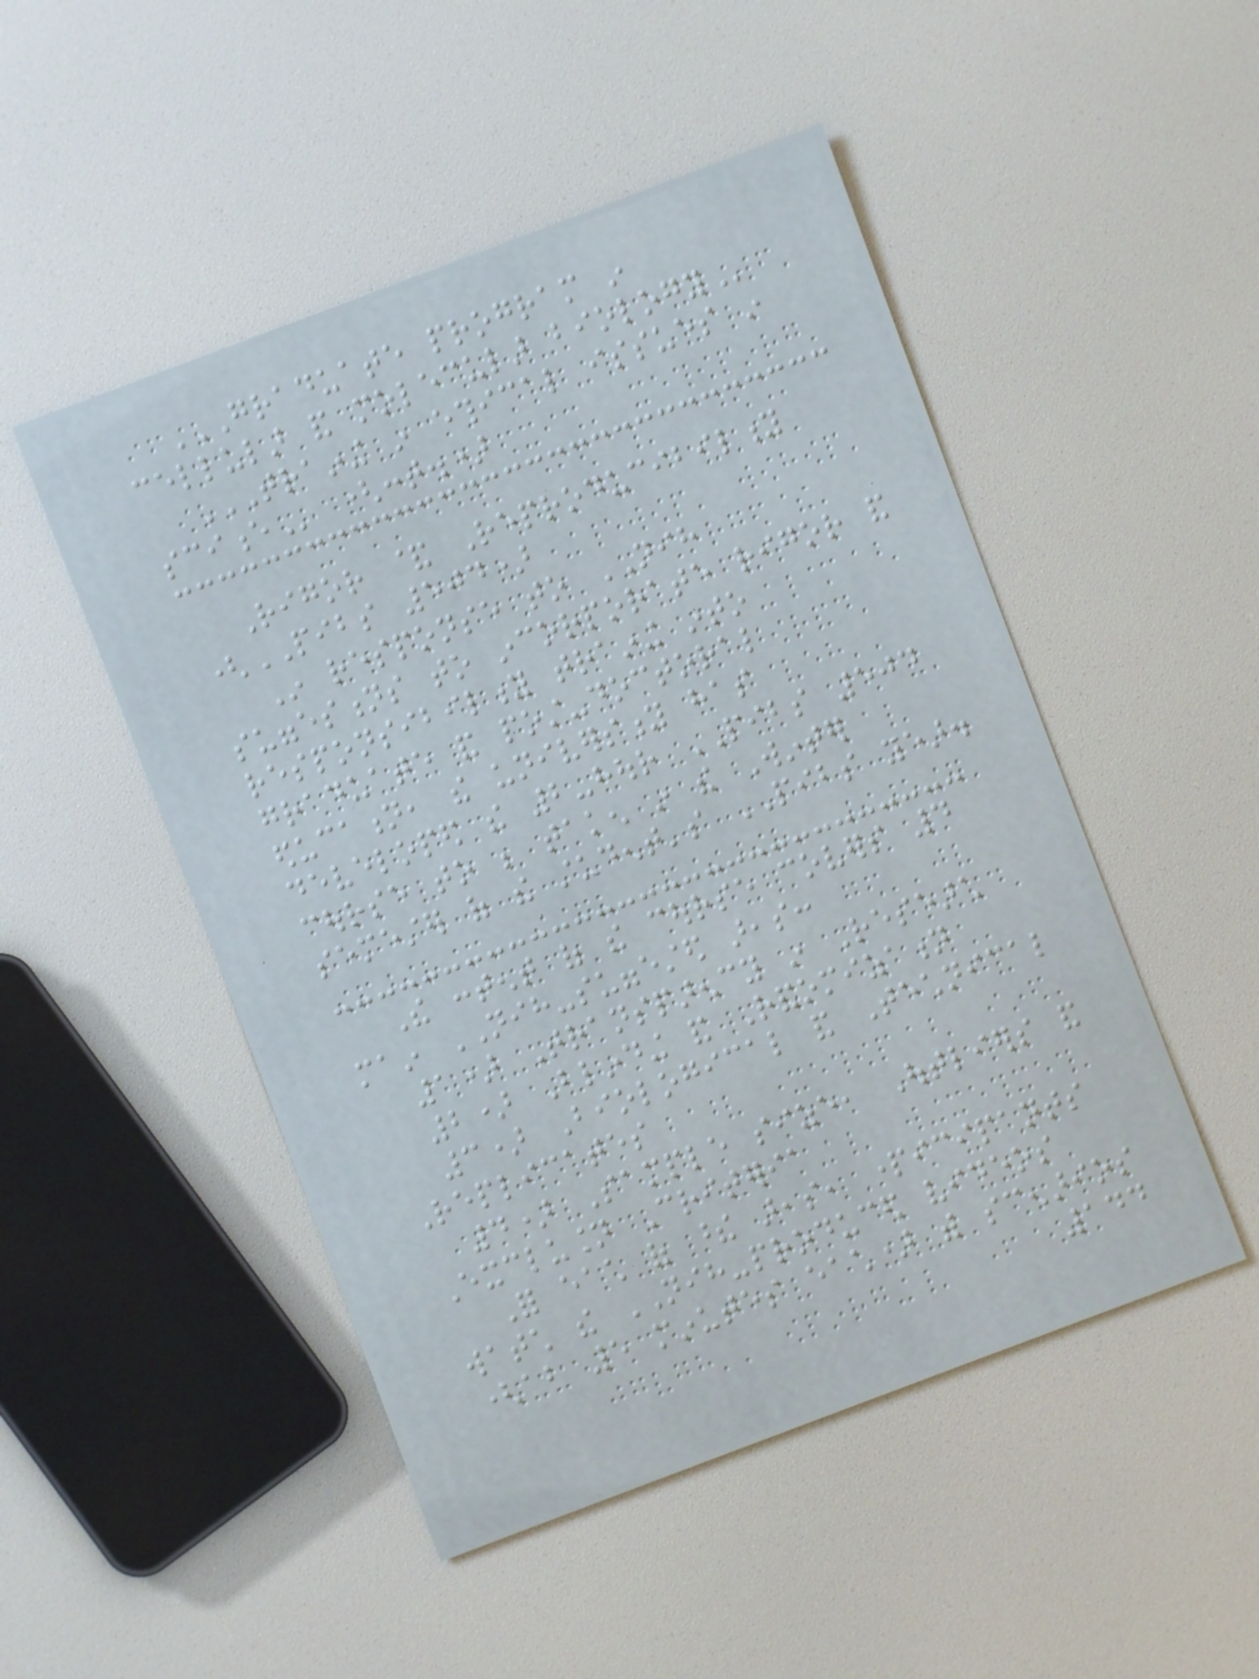GRADUATE PROGRAM IN
CELLULAR AND MOLECULAR BIOLOGY
TRAINING IN ETHICAL ISSUES IN
SCIENCE (cont.)
Rigor & Reproducibility
(PIBS 504)
In response to NIH
suggestions to incorporate rigor and
responsibility training into
graduate and post-doctoral
education, the university has
developed the 2-hour PIBS 504
course to be taken in the Winter
semester of the student's PIBS year.
The content of the course covers 4
main NIH-suggested areas:
1) Transparency in Research
2) Blinding and Randomization
3) Biological and Technical
Replicates
4) Sample size, Outliers and
Exclusion Criteria
For each of these areas, participants
watch the NIH-produced videos
(about 5 minutes each) with scenarios
144
